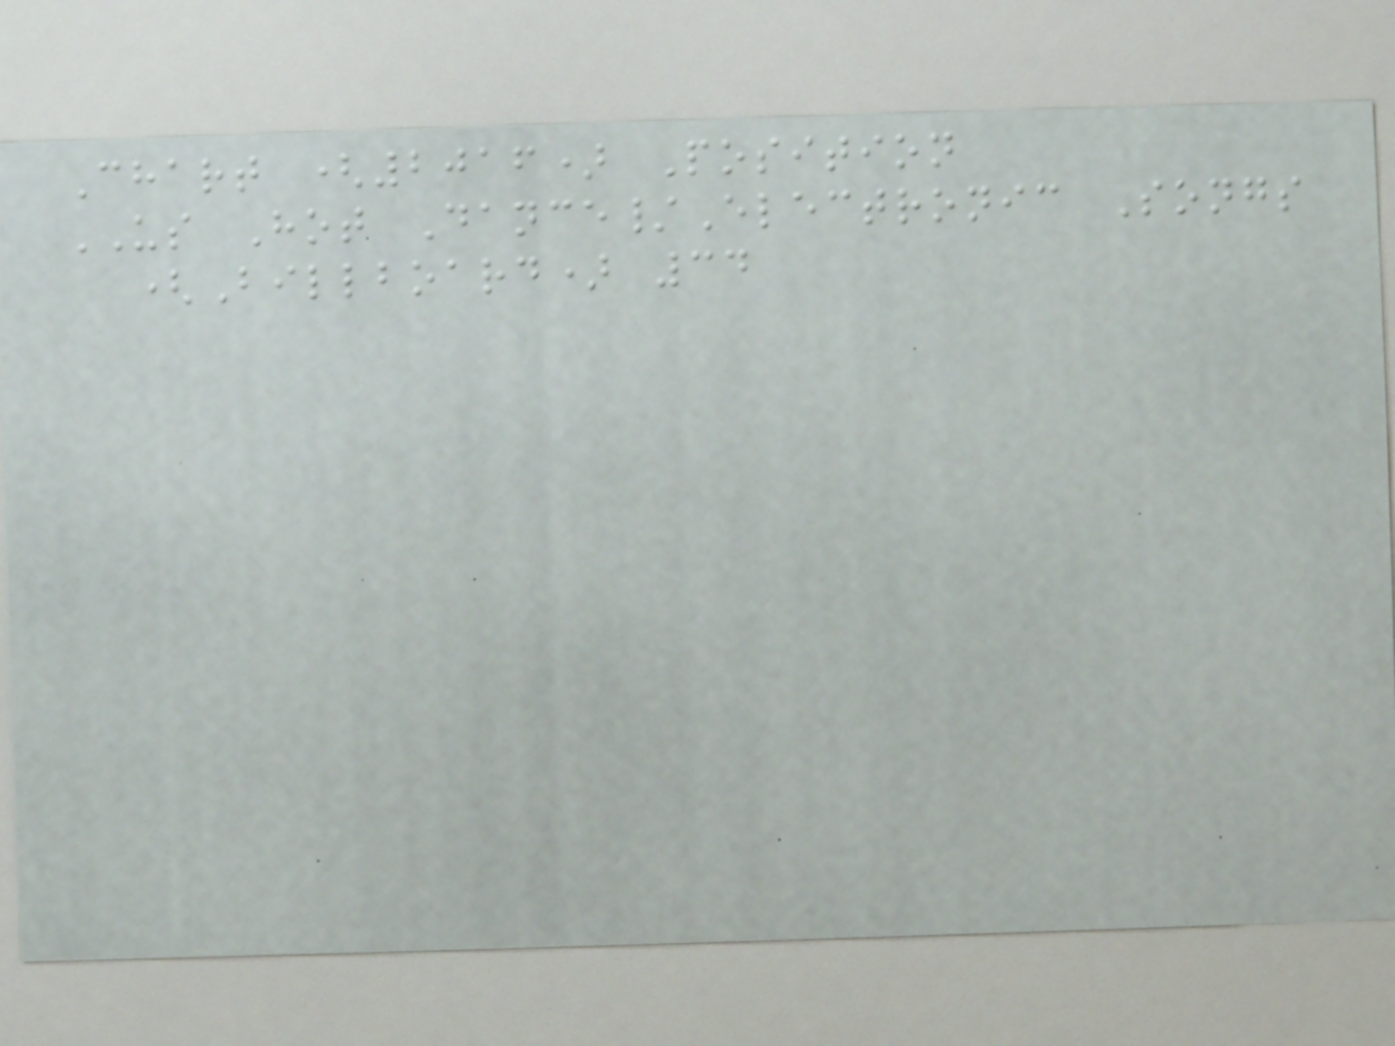Chart (2016) Position
US Hot Dance/Electronic Songs
(Billboard) 34
